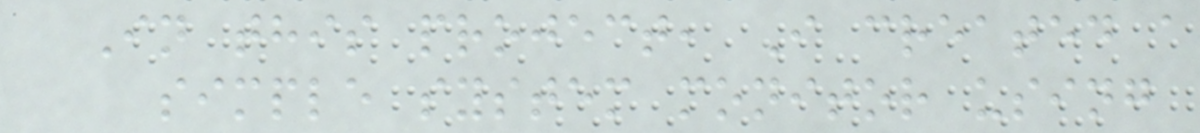In this project, I created a
simple system monitor using
